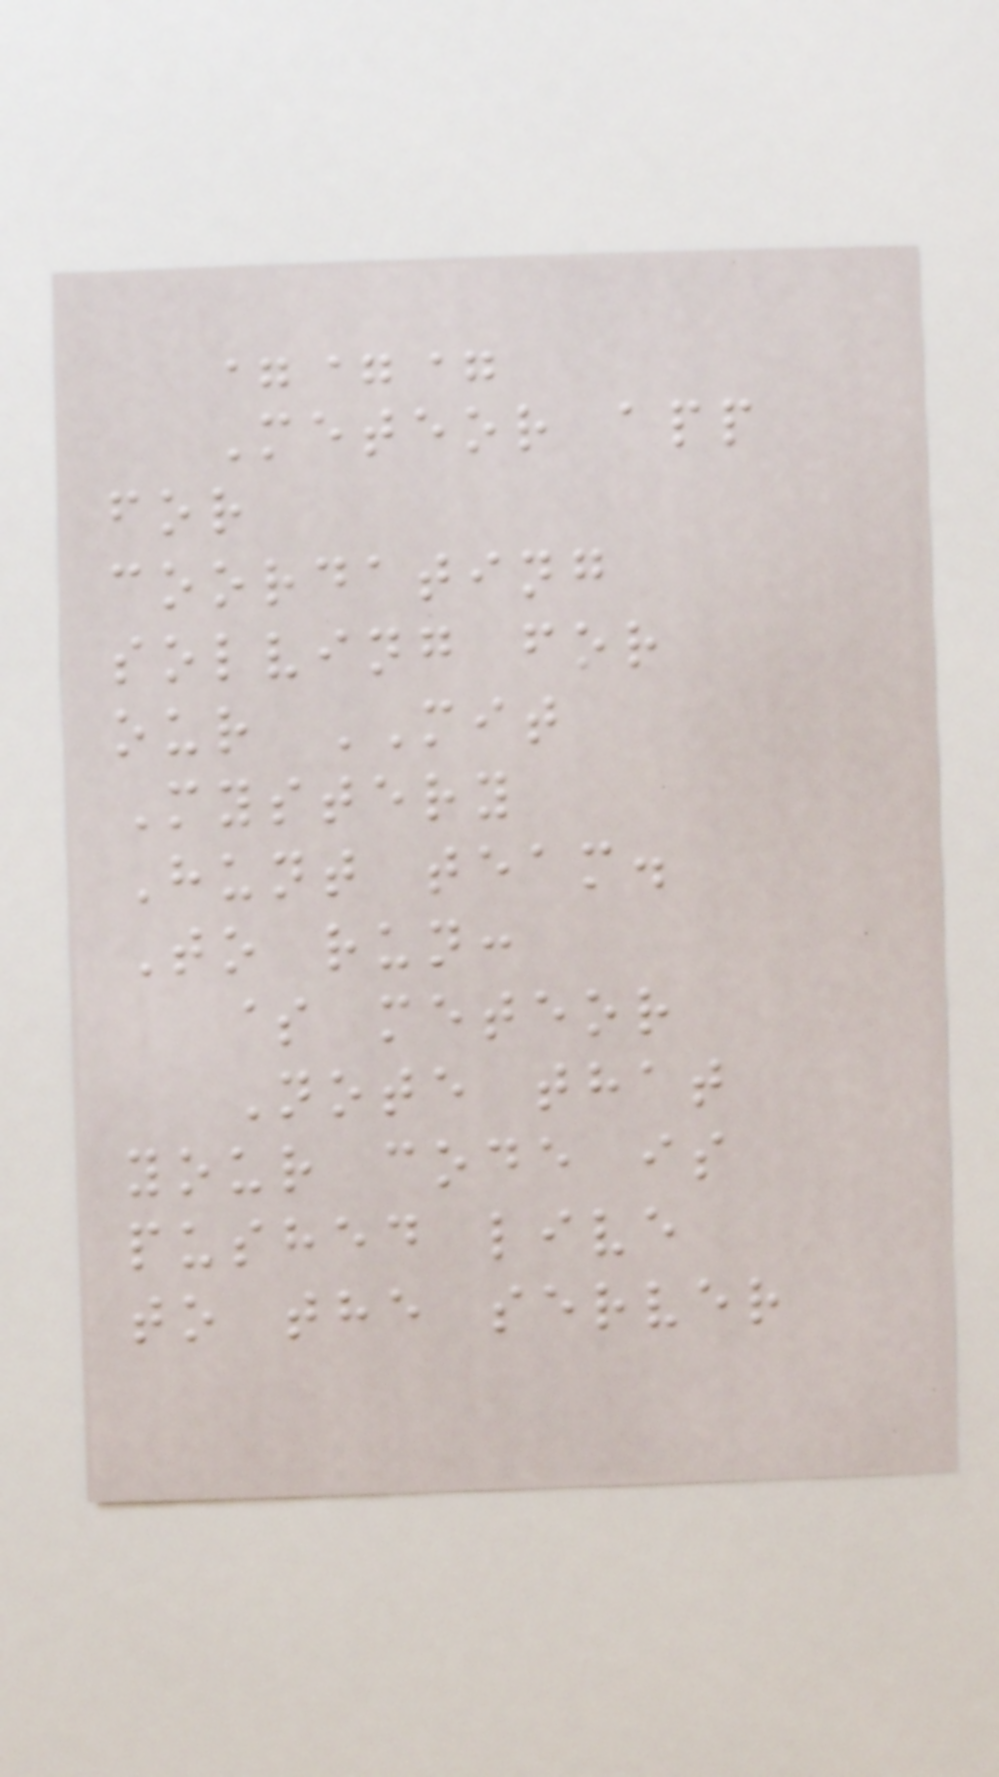===
Meteor app
for
coordating
solving for
our MIT
Mystery
Hunt team.
To run:
$ meteor
Note that
your code is
pushed live
to the server
